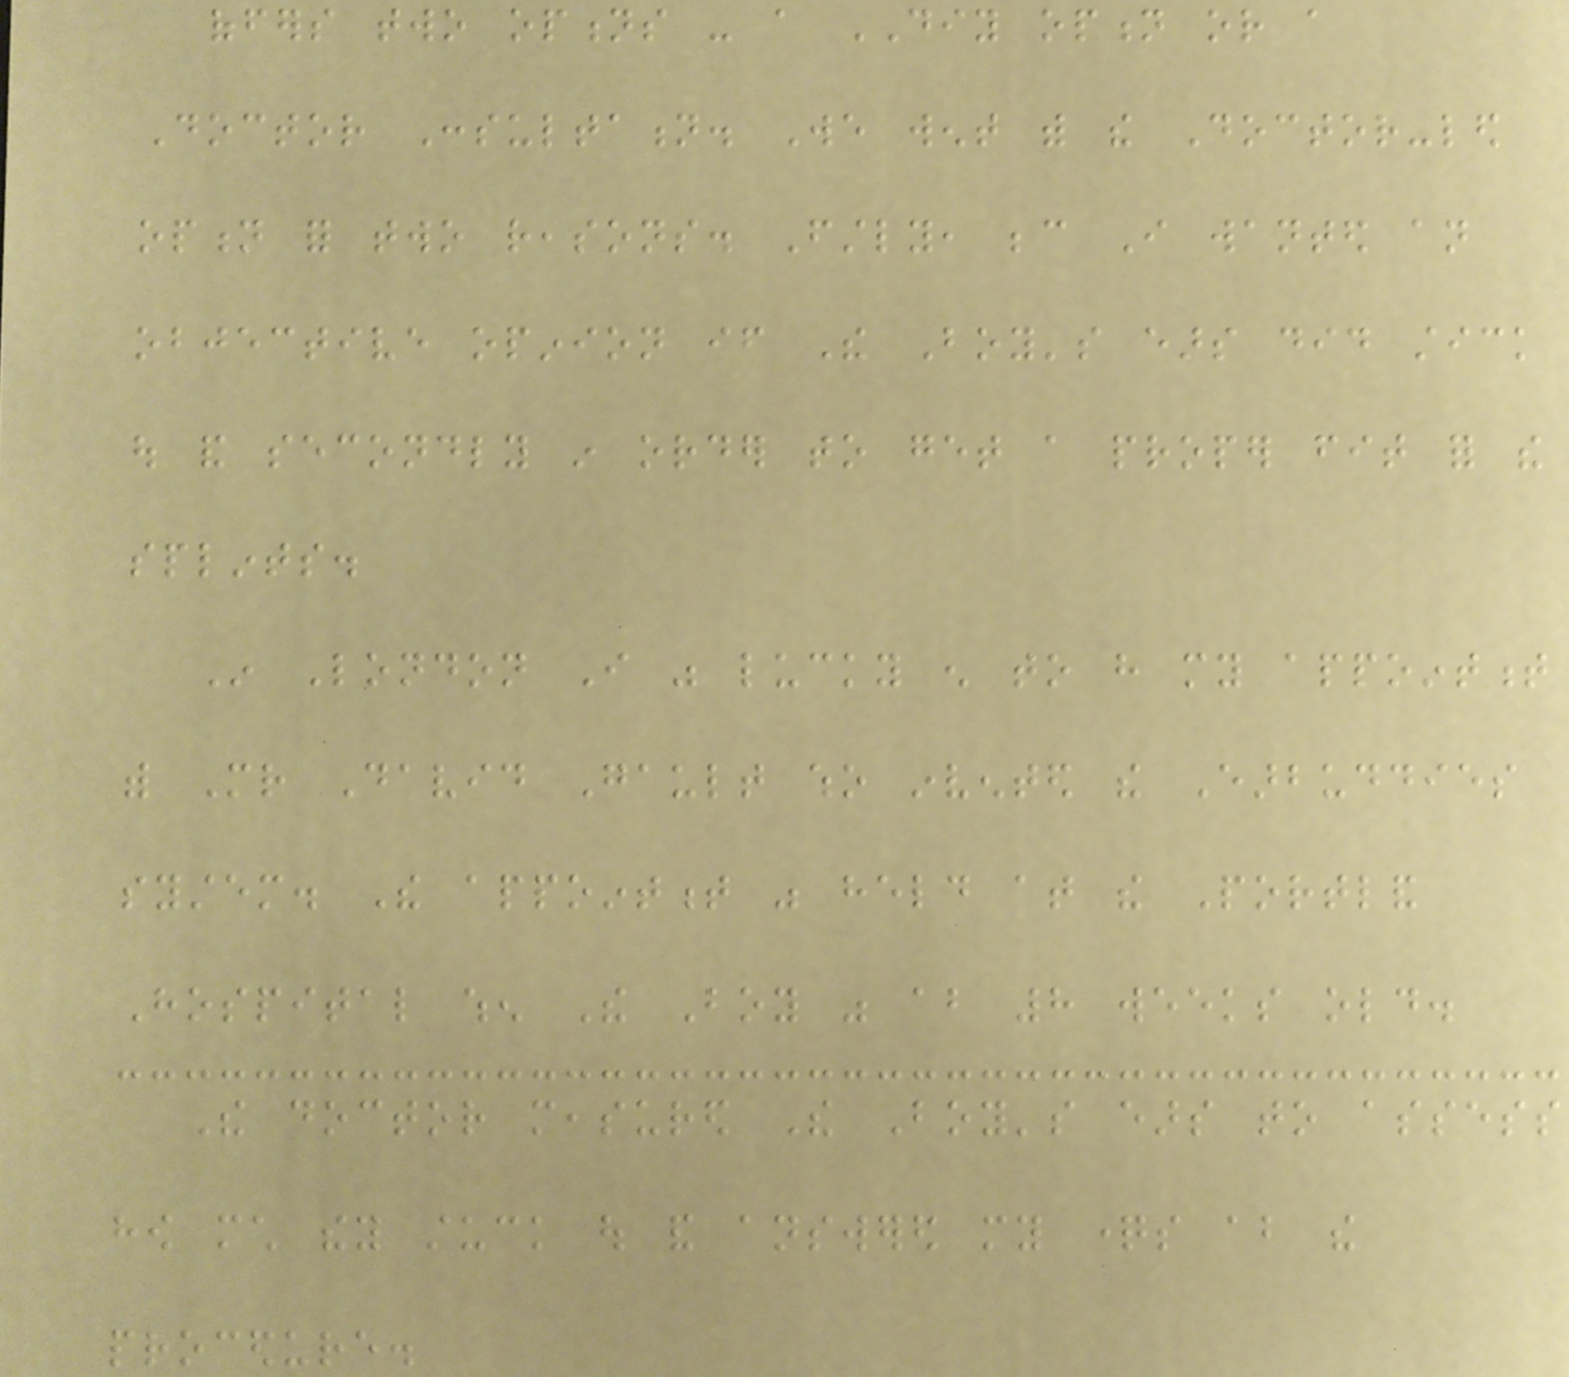offers two options - a DIY option or a
Doctor Consultation. We went with the Doctor-led
option for two reasons. Firstly, because I wanted an
objective opinion if The Boy's ears did stick
out and secondly in order to get a proper fit for the
splints.
In London I was lucky enough to have my appointment
with Mr David Gault who invented the Earbuddies
system. The appointment was held at the Portland
Hospital when The Boy was about 8 weeks old.
The doctor measured The Boy's ears to assess
how much they stuck out and answered my questions about the
procedure.
